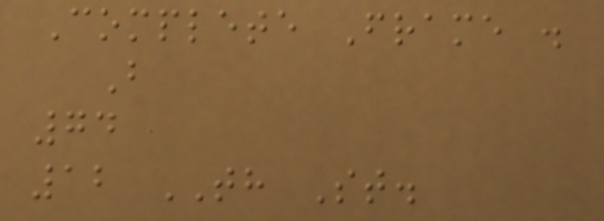Complete Frame .
B
74
12 TH St.
